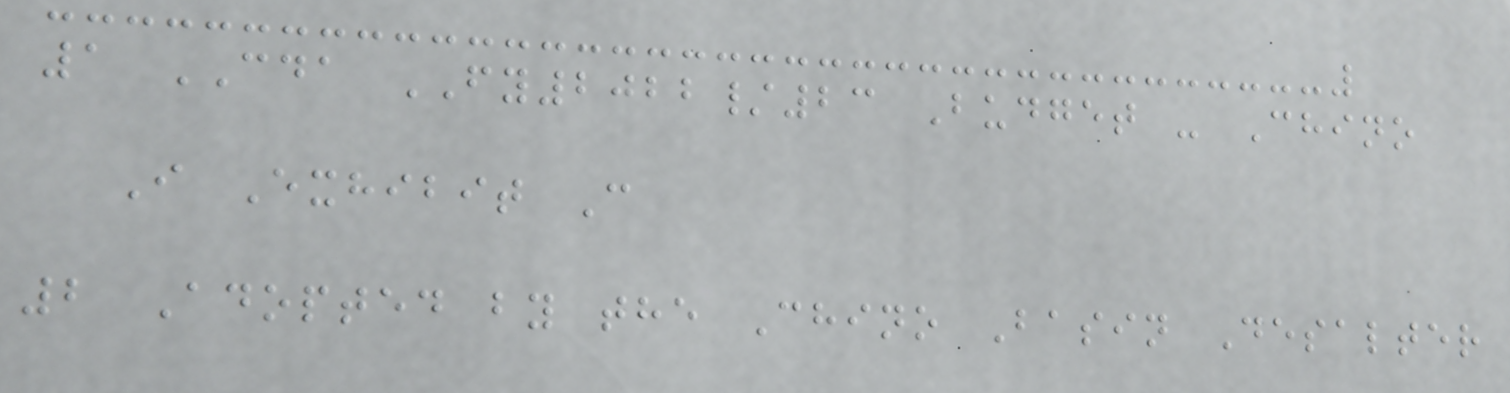1 CDA FY2022/23 Budget - Chino
I Exhibit C
2 Adopted by the Chino Basin Desalter
